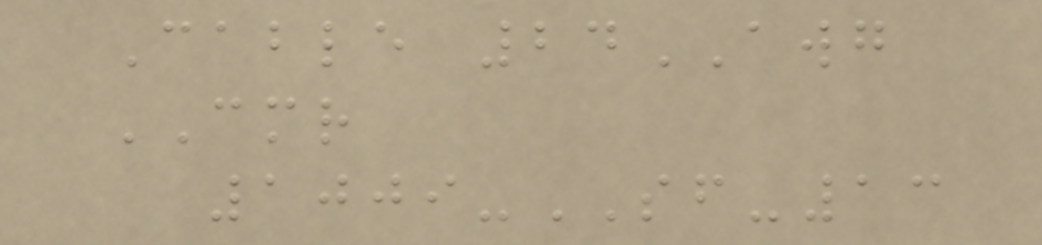Cable 24AWG
CMR
1009-SF-13
